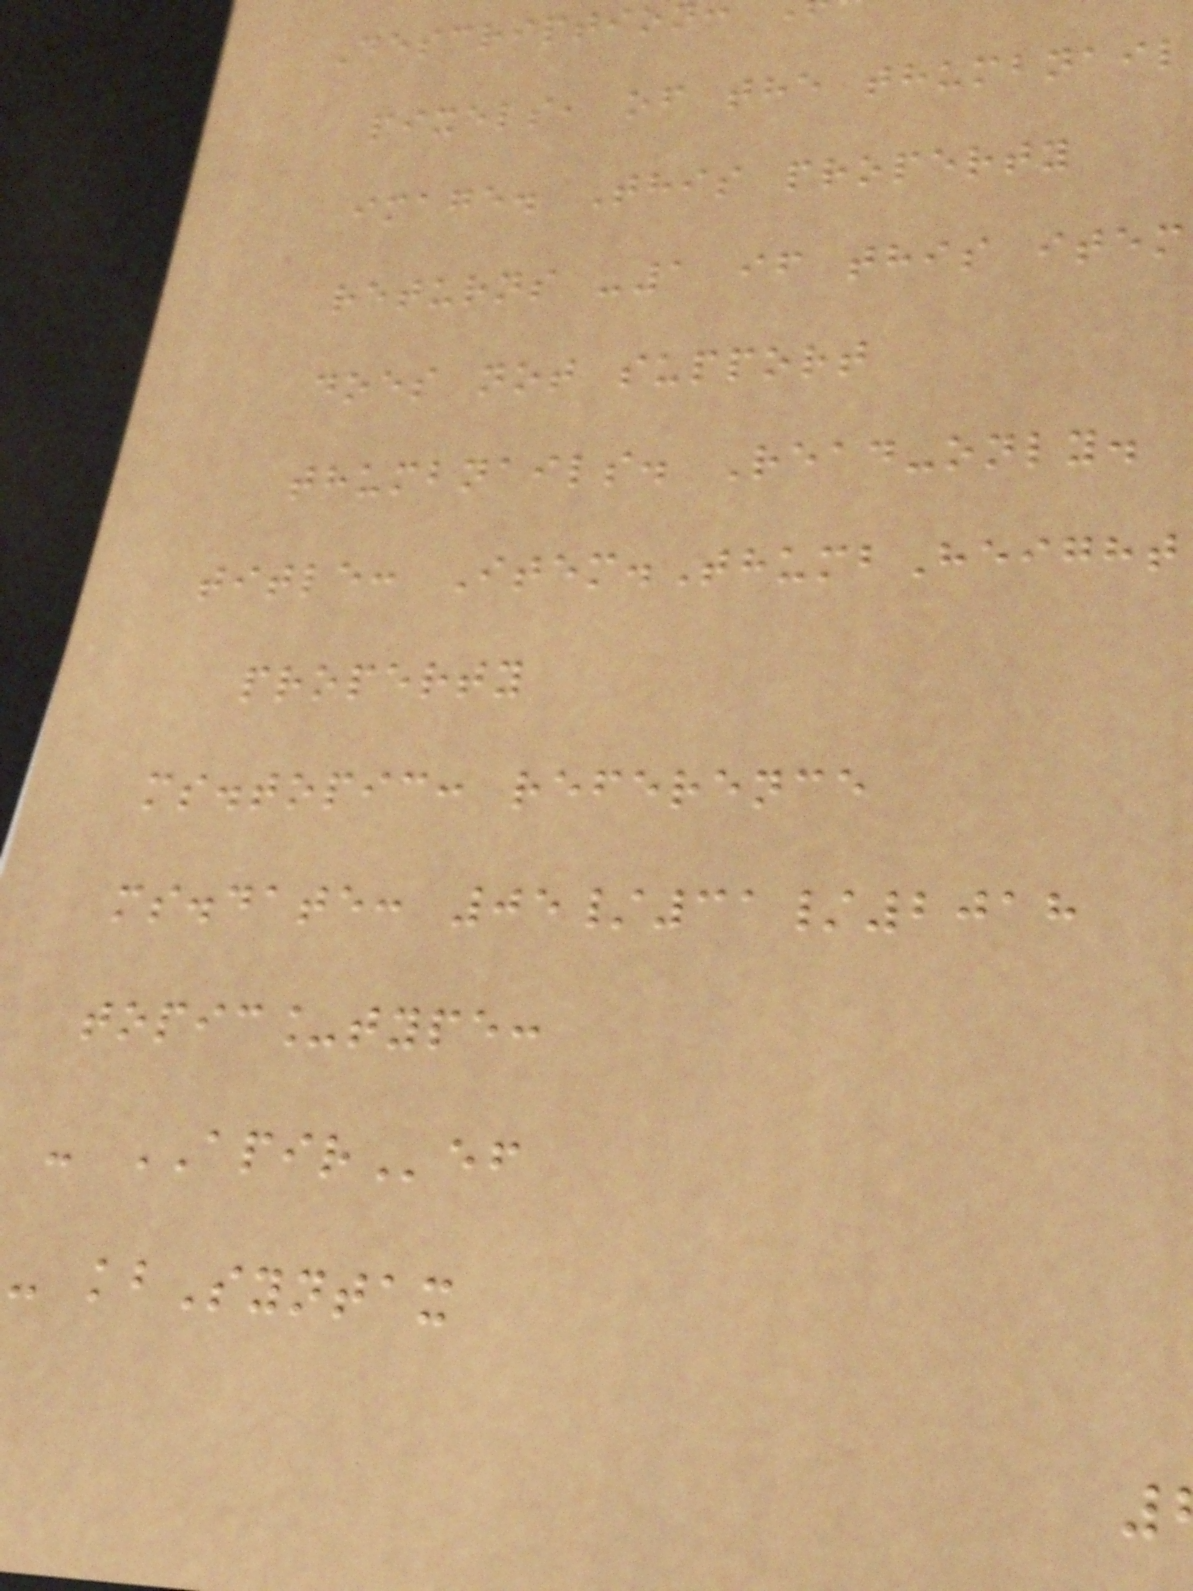Description
pixels, of the thumbnail
image. This property
returns -1 if this item
does not support
thumbnails. Read-only.
title: Item.ThumbHeight
property
ms.topic: reference
ms.date: 05/31/2018
topic_type:
- APIRef
- kbSyntax
